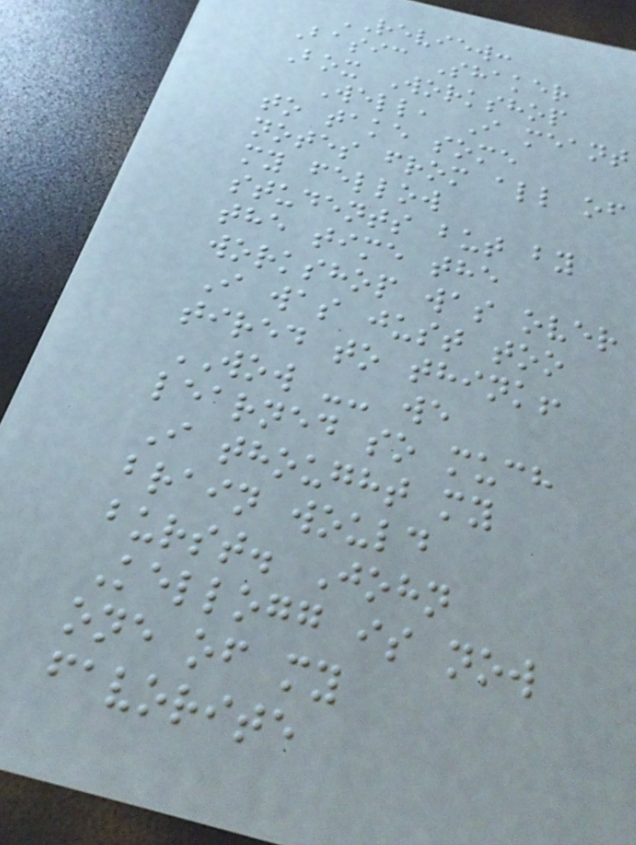REVIEW:
Basic Shaker
Box Workshop
Well, I meant
to take some
notes from all of
my fellow
students but by
the time the
workshop was over
I was just too
tired to think!
WOW -- we
learned so much
I thought my
brain would
burst. John
Kellogg is now
one of my
favorite
